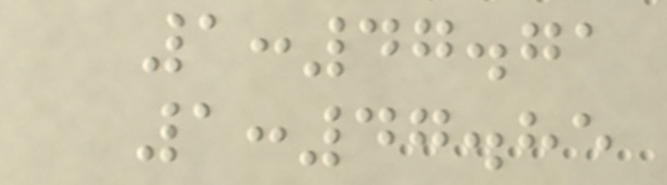1:47.71
1:47.85
